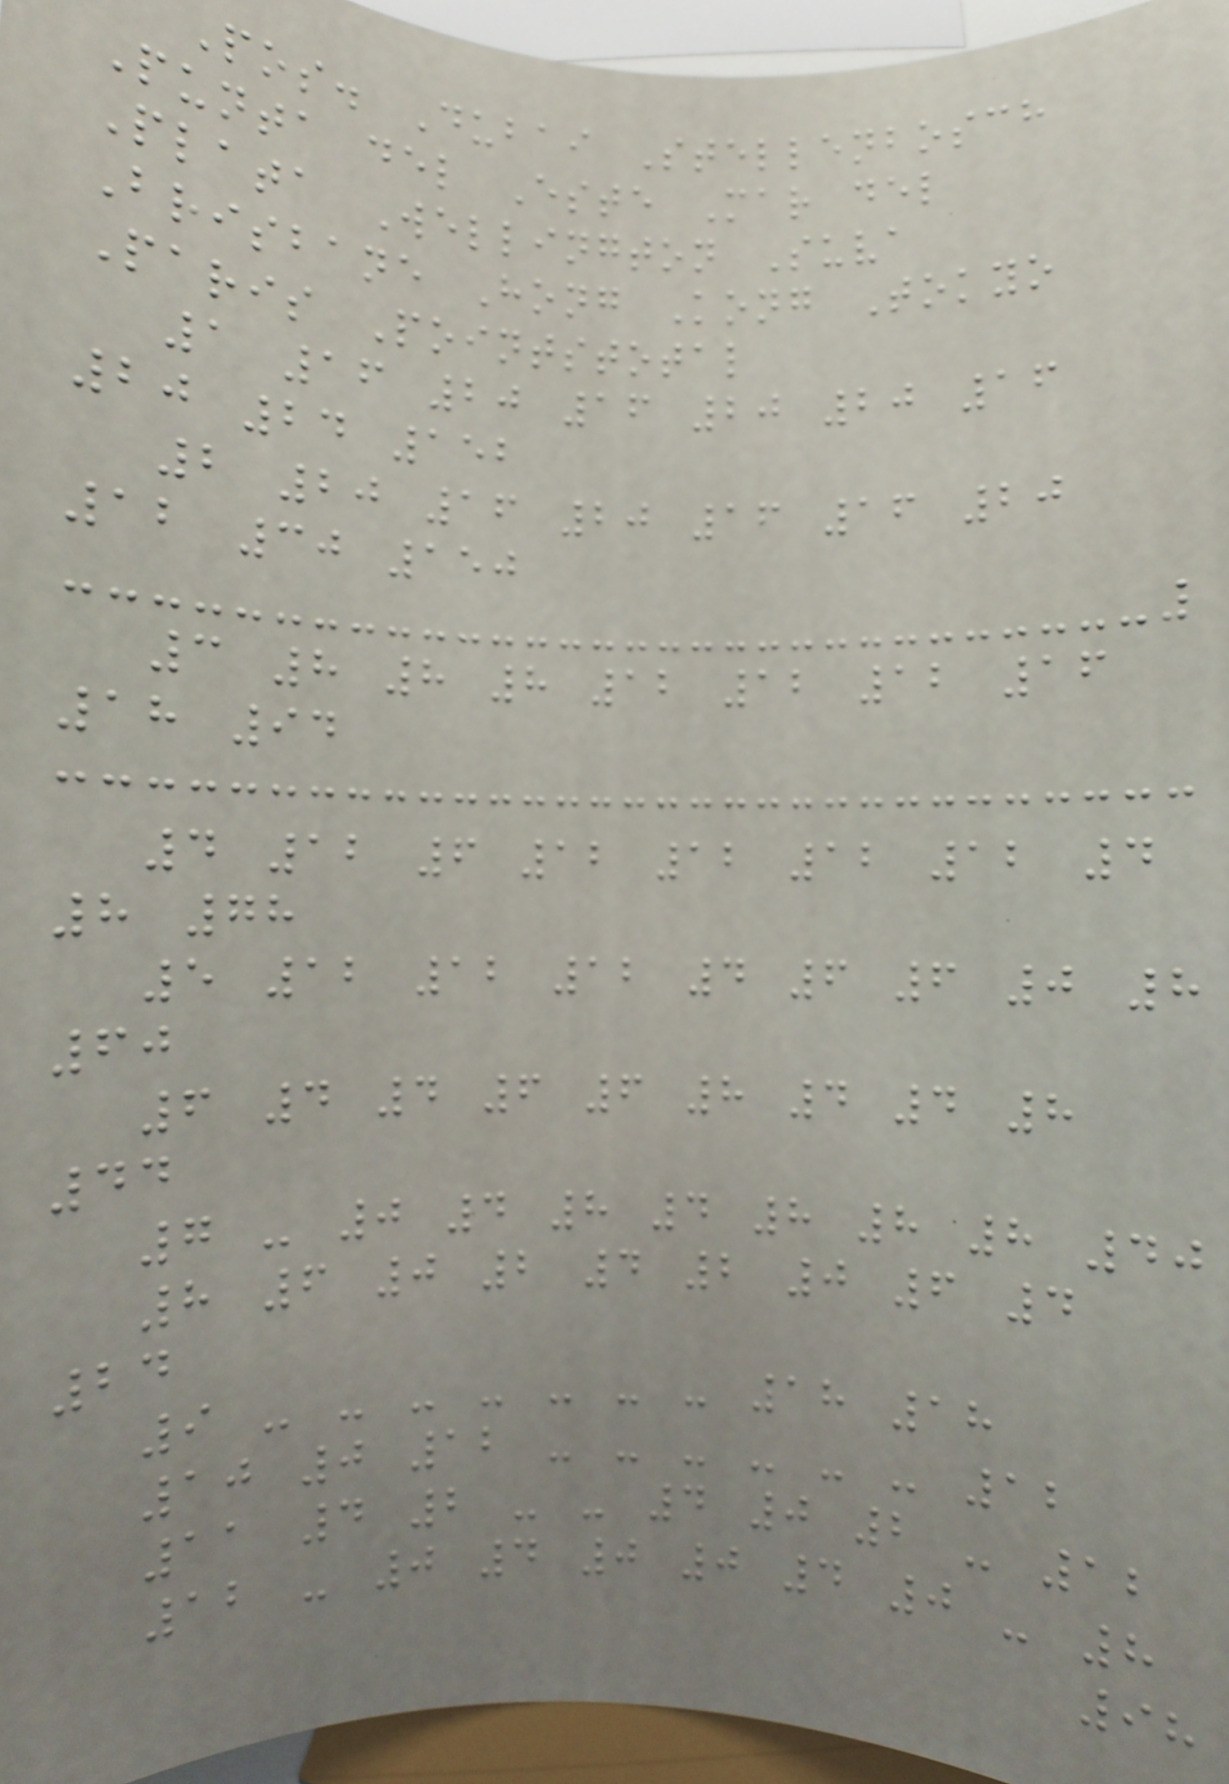Pos. Dubai Stellenbosch
Punta del Este Mar del
Plata Wellington Suva
Brisbane Hong Kong Tokyo
Paris Pointstotal
1 16 20 16 20 20 16
20 24 152
2 20 16 20 16 16 20
12 30 150
3 8 8 8 12 12 12 16
18 94
4 12 6 12 12 12 12 4
8 78
5 12 12 12 4 6 6 0 8
60
6 4 4 6 6 8 4 4 8
44
7 - 0 4 8 4 8 8 8 40
8 6 0 2 4 2 0 6 4
24
9 - - - - - - - 18 18
10 0 12 - - - - - - 12
11 4 2 - - 4 0 2 - 12
12 - 0 4 0 0 4 0 - 8
98
